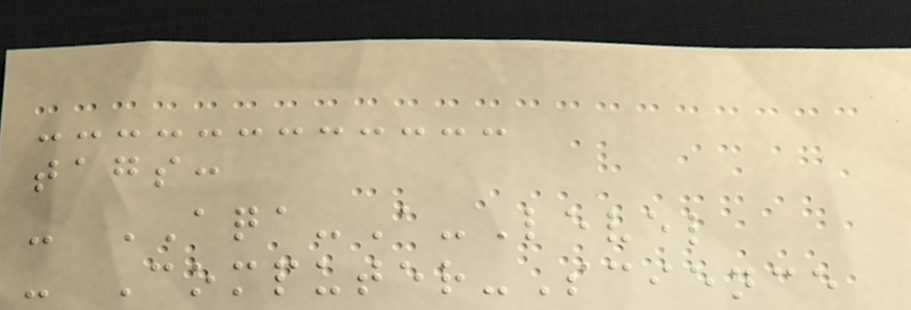tags:
- AQA-A-Level
- Computer-Science
